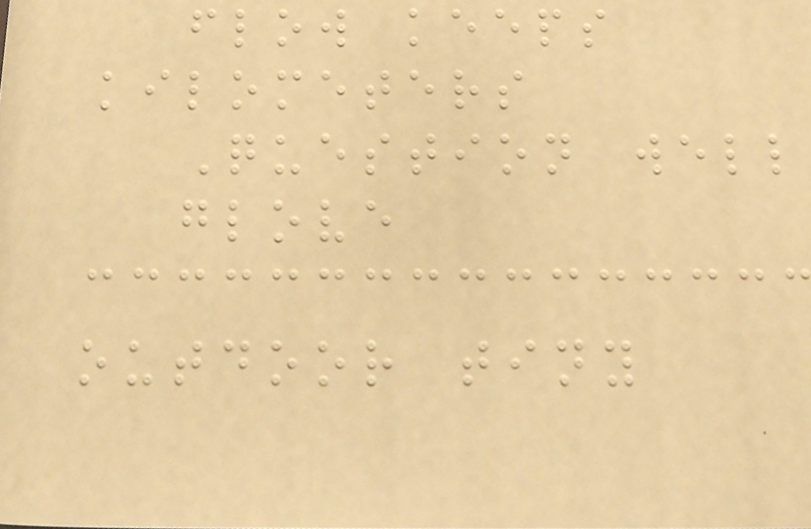flow keeps
kilometers
Question well
glove
outdoor tiny
